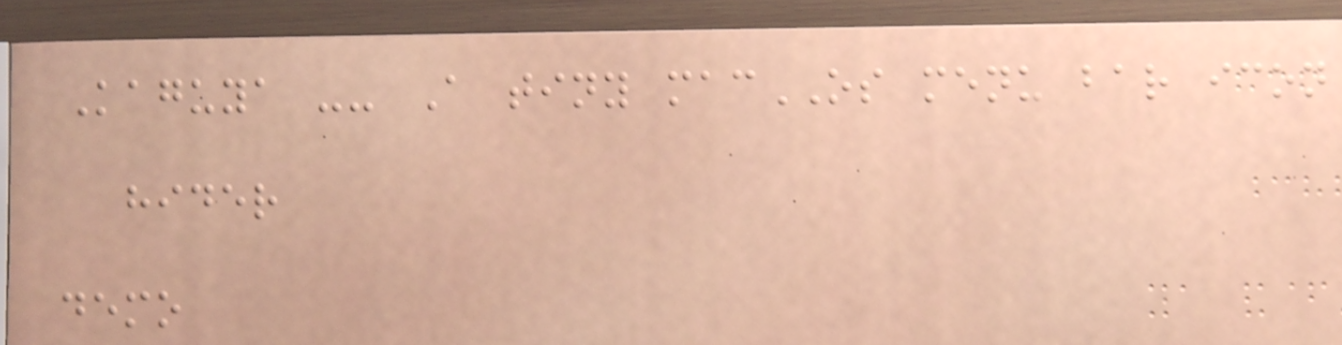Kaguya -- A tiny macOS menu bar icon
hider
demo
